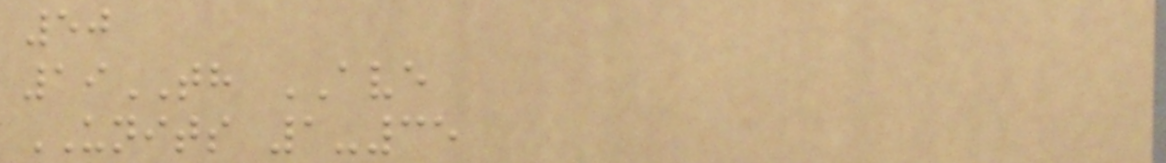50
19TH AVE
UNITS 1-35
